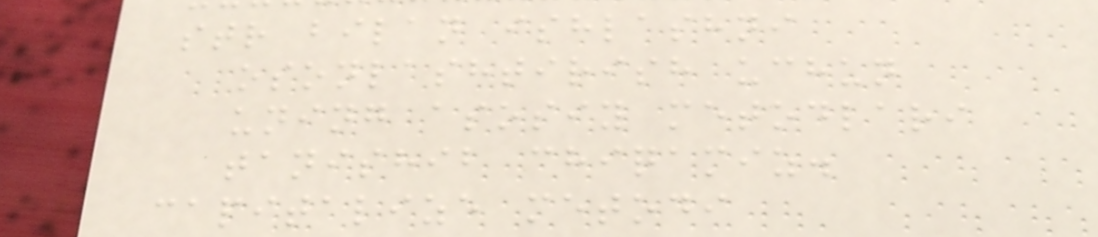str bilan ishlashni
osonlashtirish uchun
uning asosiy metodlari
tanishib chiqamiz.
capitalize metodi
